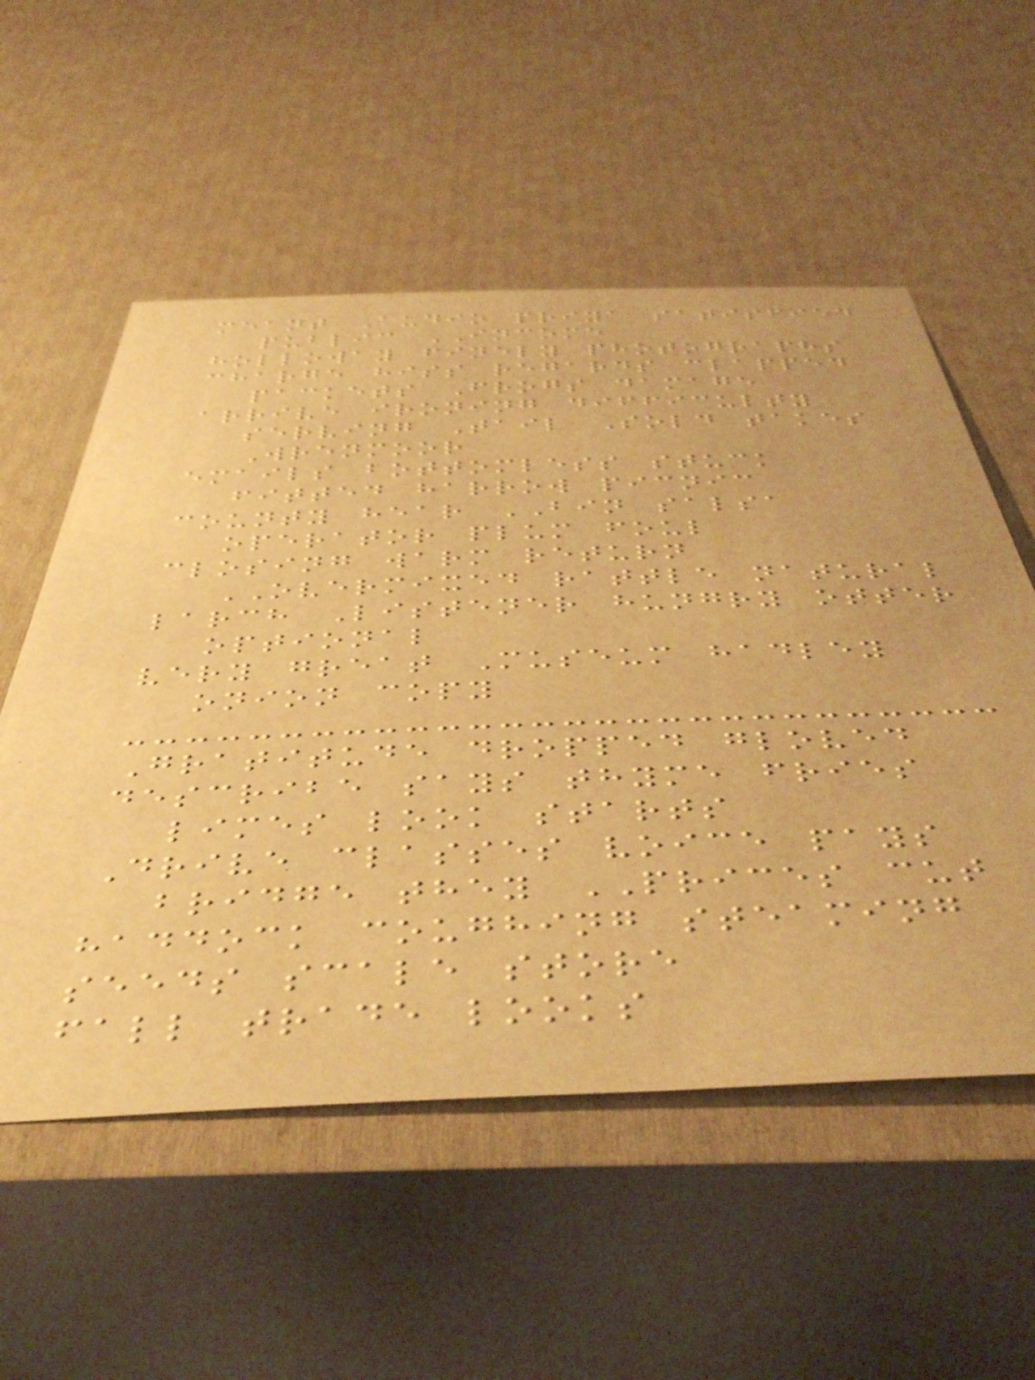meant Audio priya satisfied
public INCOME
holloway finely photographs
charge hiss regards clapped
packets Frogs damage
arrive ironing difficulty
serving Tail Sold takes
Wrenmoor
emails bottomless stuck
fitted harrow picnic
county hear BIN salsa
operator plum foul
closing warm return
OVERMIXED rattle natural
larch Listener hungry otter
optional
very great Museum hadley
onion copy
Gratitude dropped gloved
describe says thyme fries
limes look starts
Drive classes voice pays
bridge they PRICES cut
haddock coughing steaming
seeds scale store
fall trade looks
